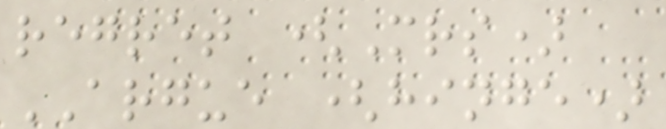regret (Mrs)
ARGUE (hinge)
